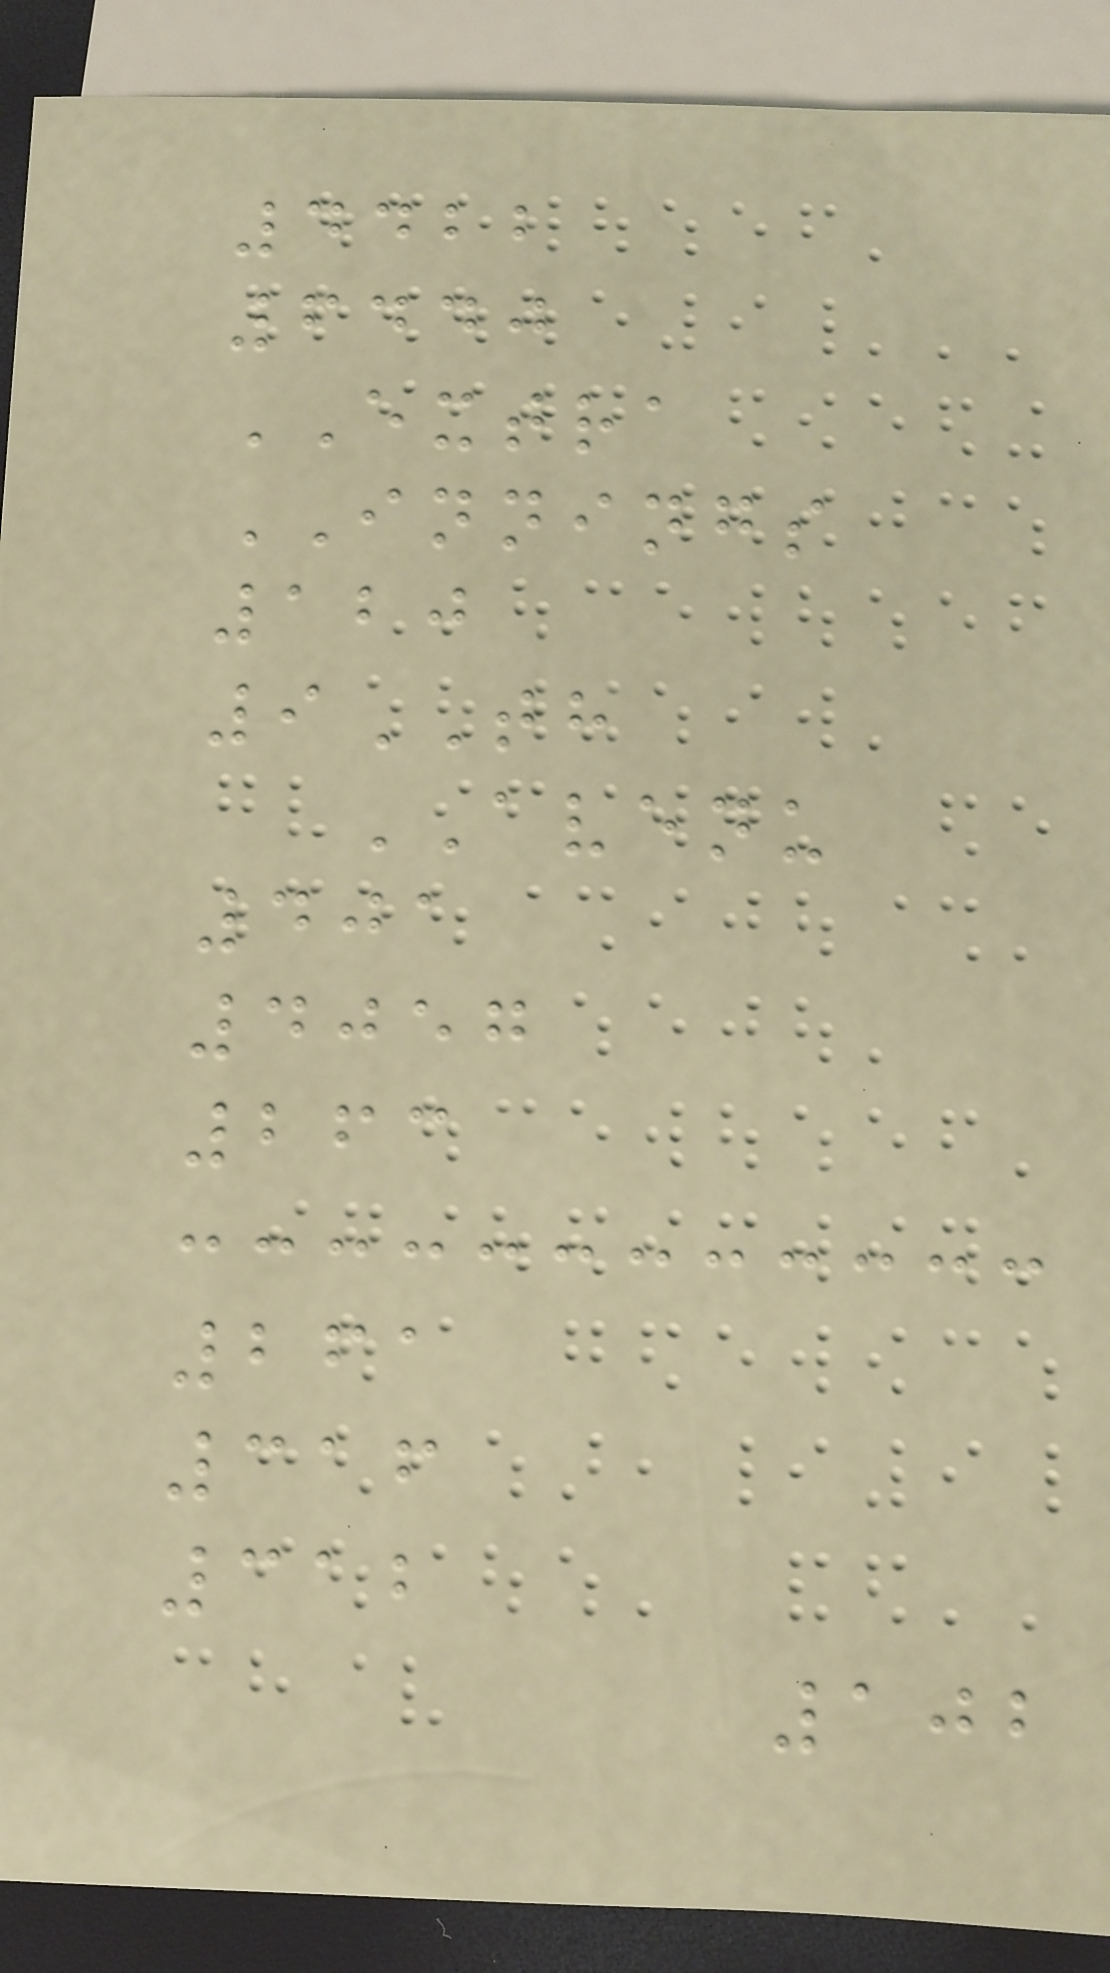4422
6440
EXTRA
INNINGS
120
9TH
AVENU
401
4057
263
261
316
312
102
